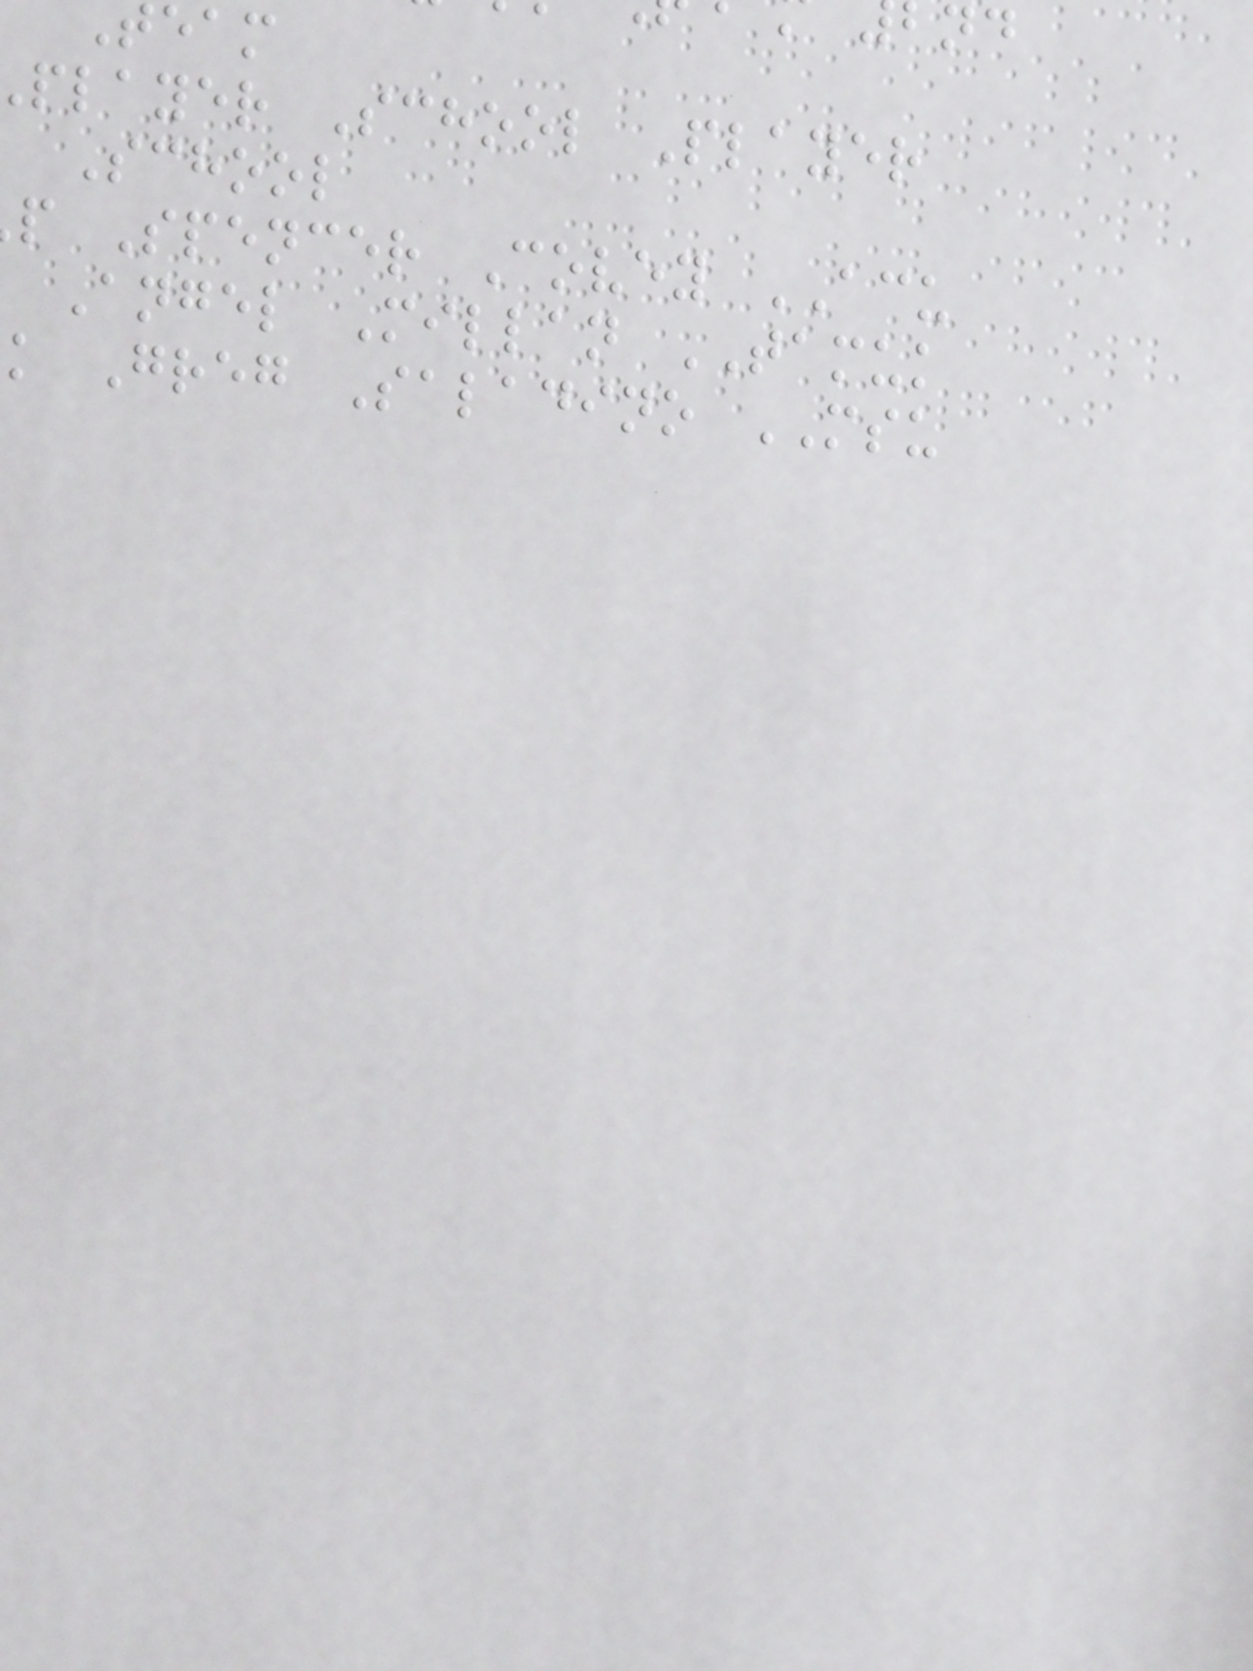player School Player
School
p Spencer Covey ACU
Angel Millan TAMUK
k Greg Saladino MSU
